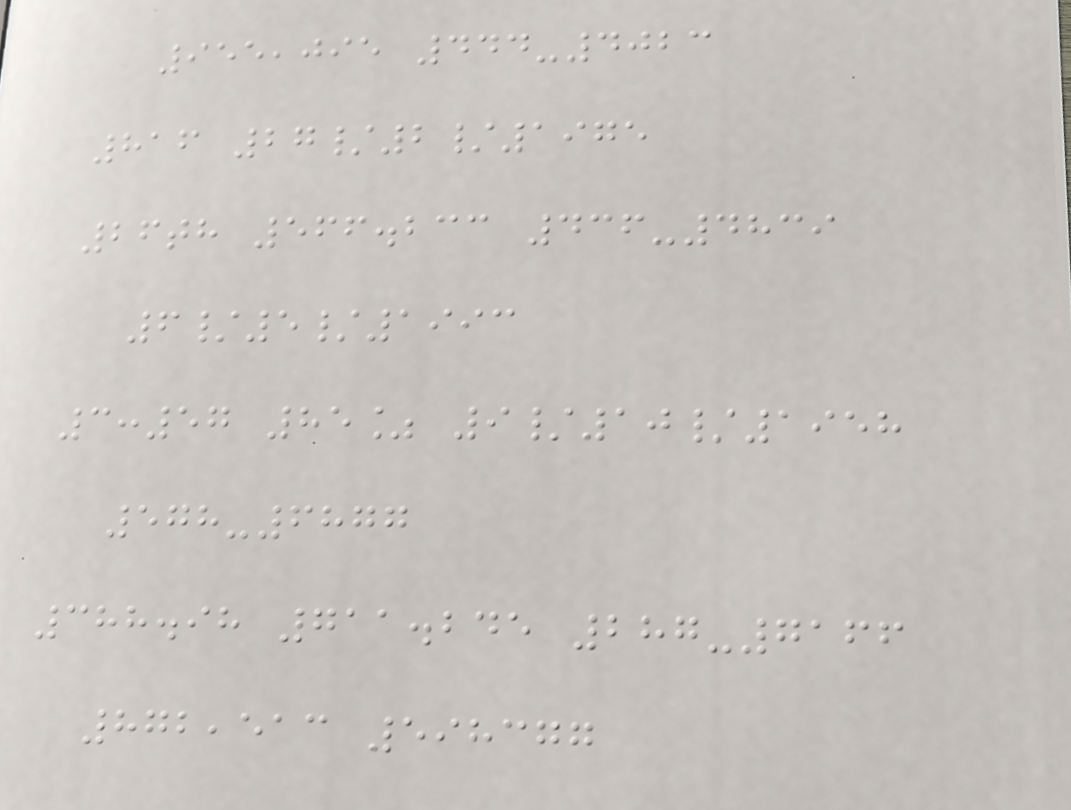955,095 444-4023
816 27/2/1975
26th 566.233 436-4839
6/5/1993
3:57 85% 9/10/1958
578-6877
388.98 711.245 287-7166
872,513 598377
